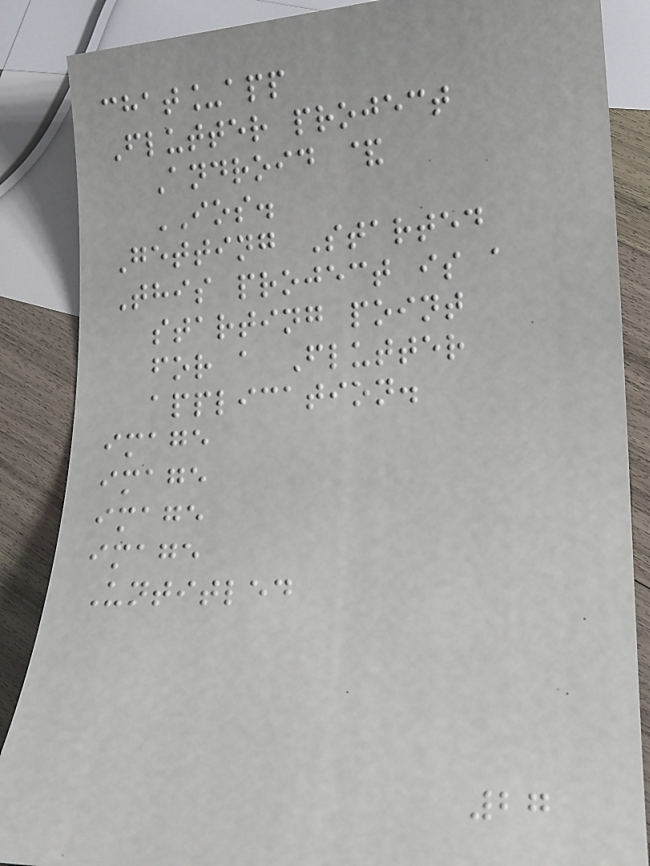chat_app
Flutter project
Android &
IOS.
Getting Started
This project is a
starting point
for a Flutter
application.
image
image
image
image
Untitled
27
